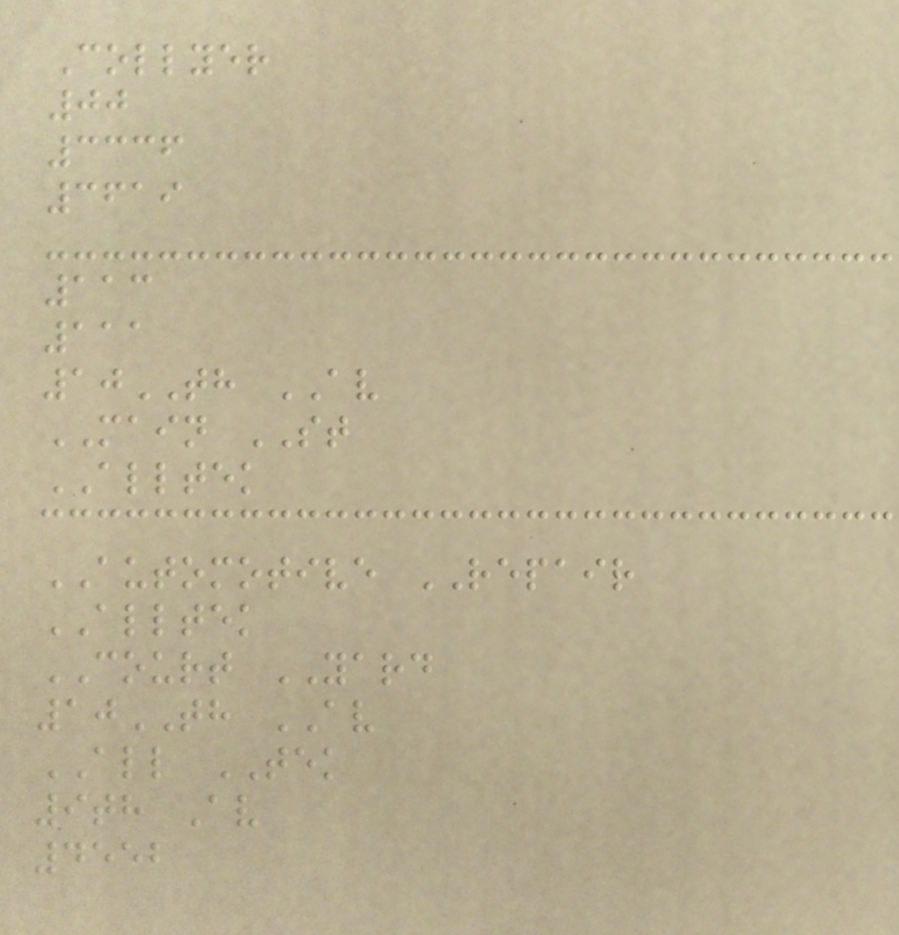Collyer
00
3336
3619
113
111
10TH AV
MAIN ST
ALLTEK
AUTOMOTIVE REPAIR
ALLTEK
COURT YARD
10TH AV
ALL TEK
9th Av
4552
